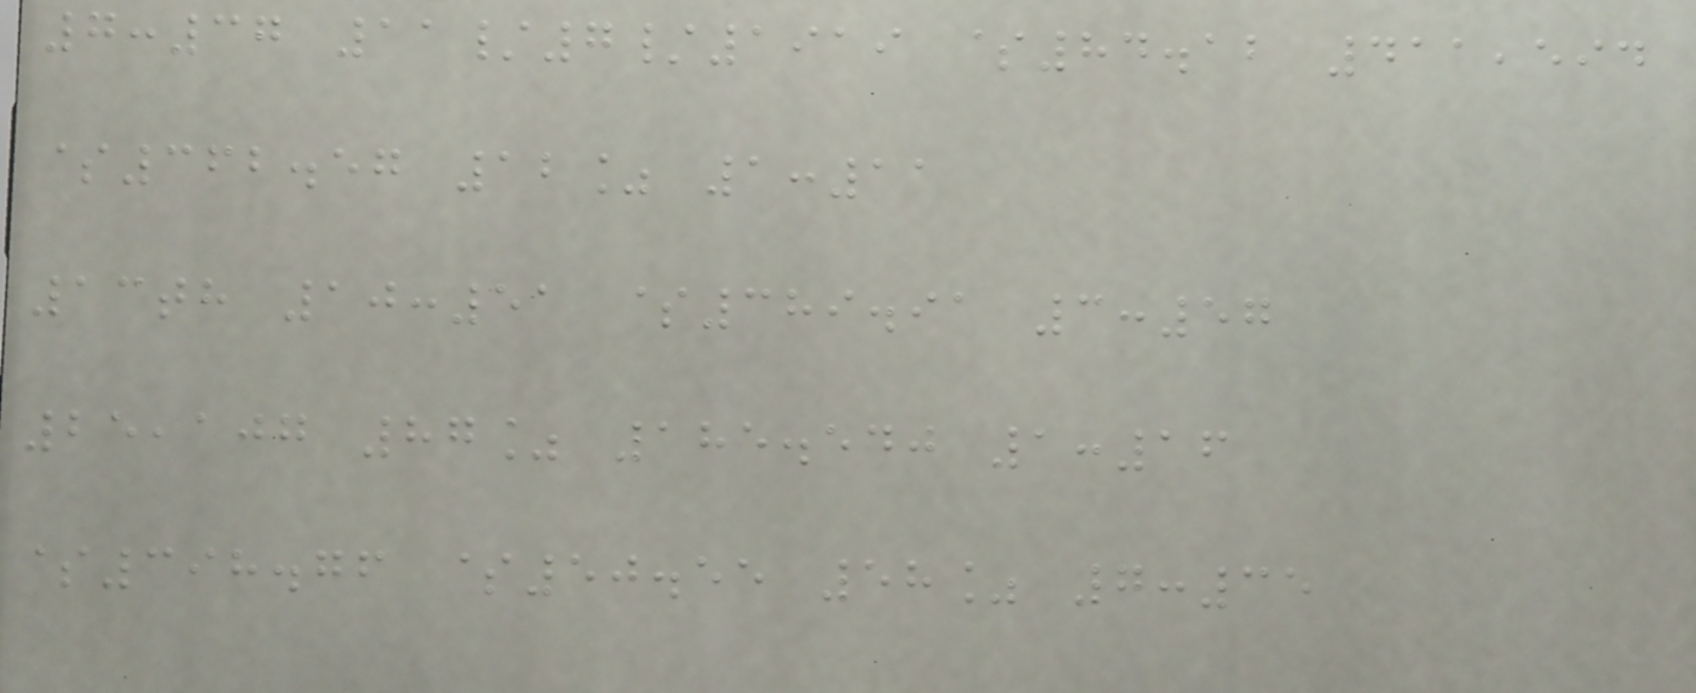7:37 11/7/1919 $84.12 411,594
$362.57 12% 1:11
13th 10:51 $389.91 3:57
25,107 87% 185.540 1:16
$398.76 $50.55 58% 7:35
